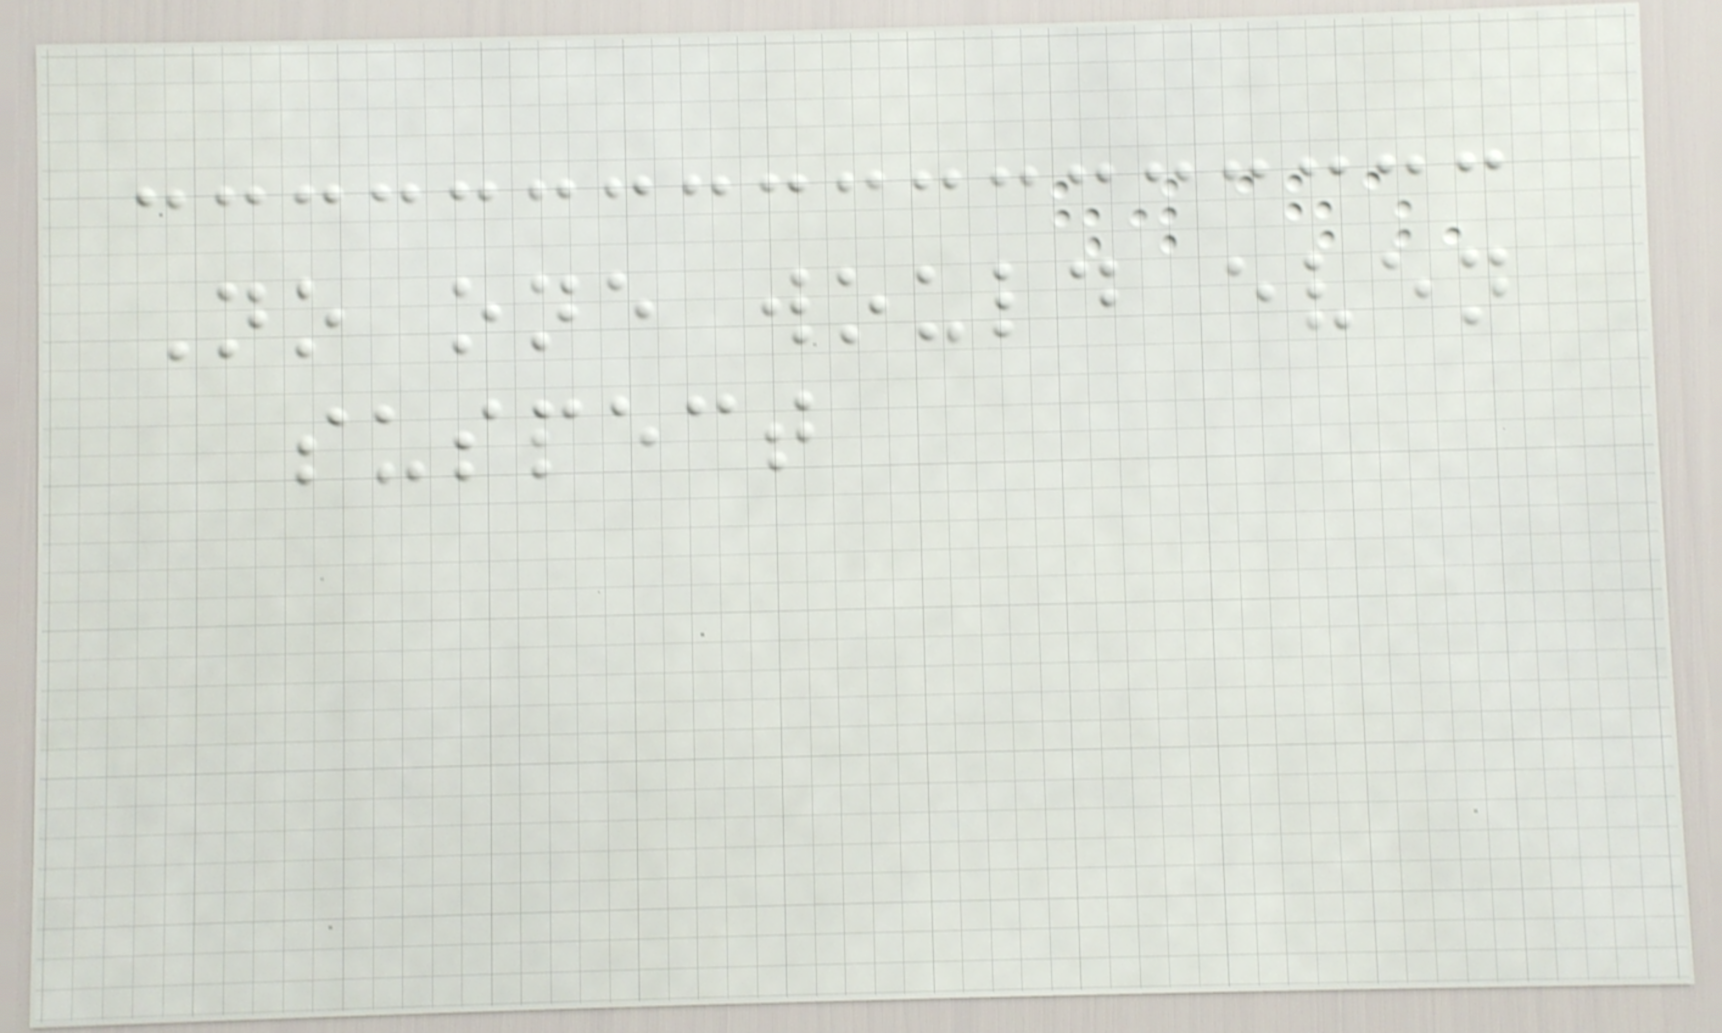No one would even
suspect
